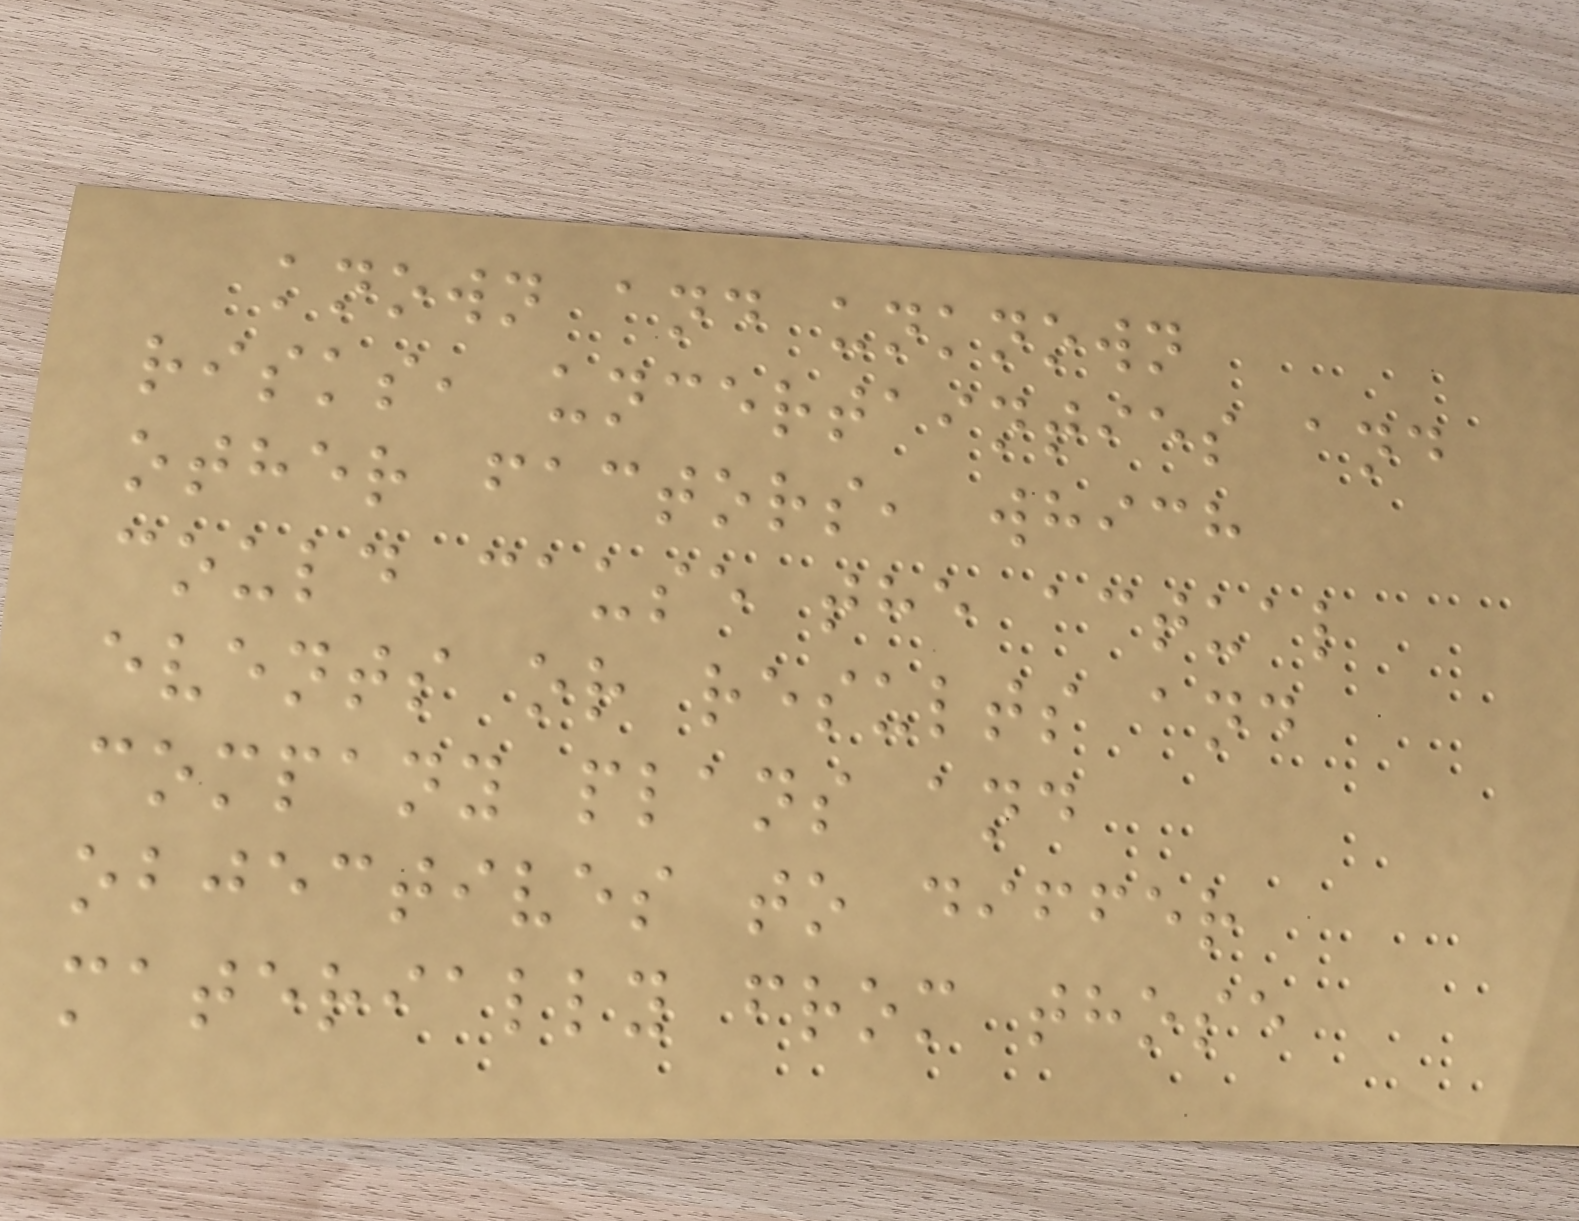known and unknown
risks, uncertainties and
other factors, which
could cause the actual
events or results and
company plans and
objectives to differ
materially from those
